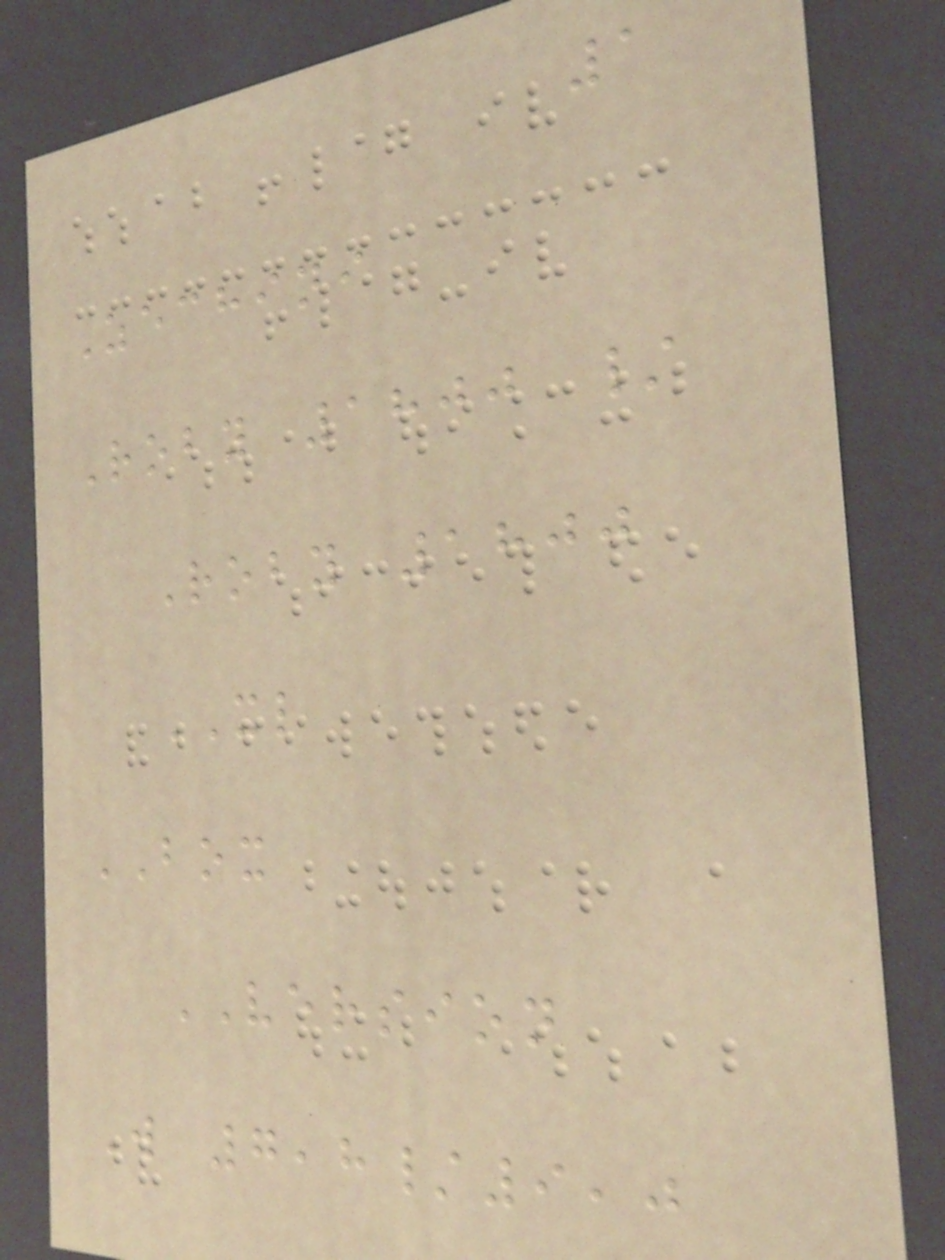1
Zechini
Roby 1800 /
Roby 1800
XL
BOX
VERSION
W 7,8/9,0
